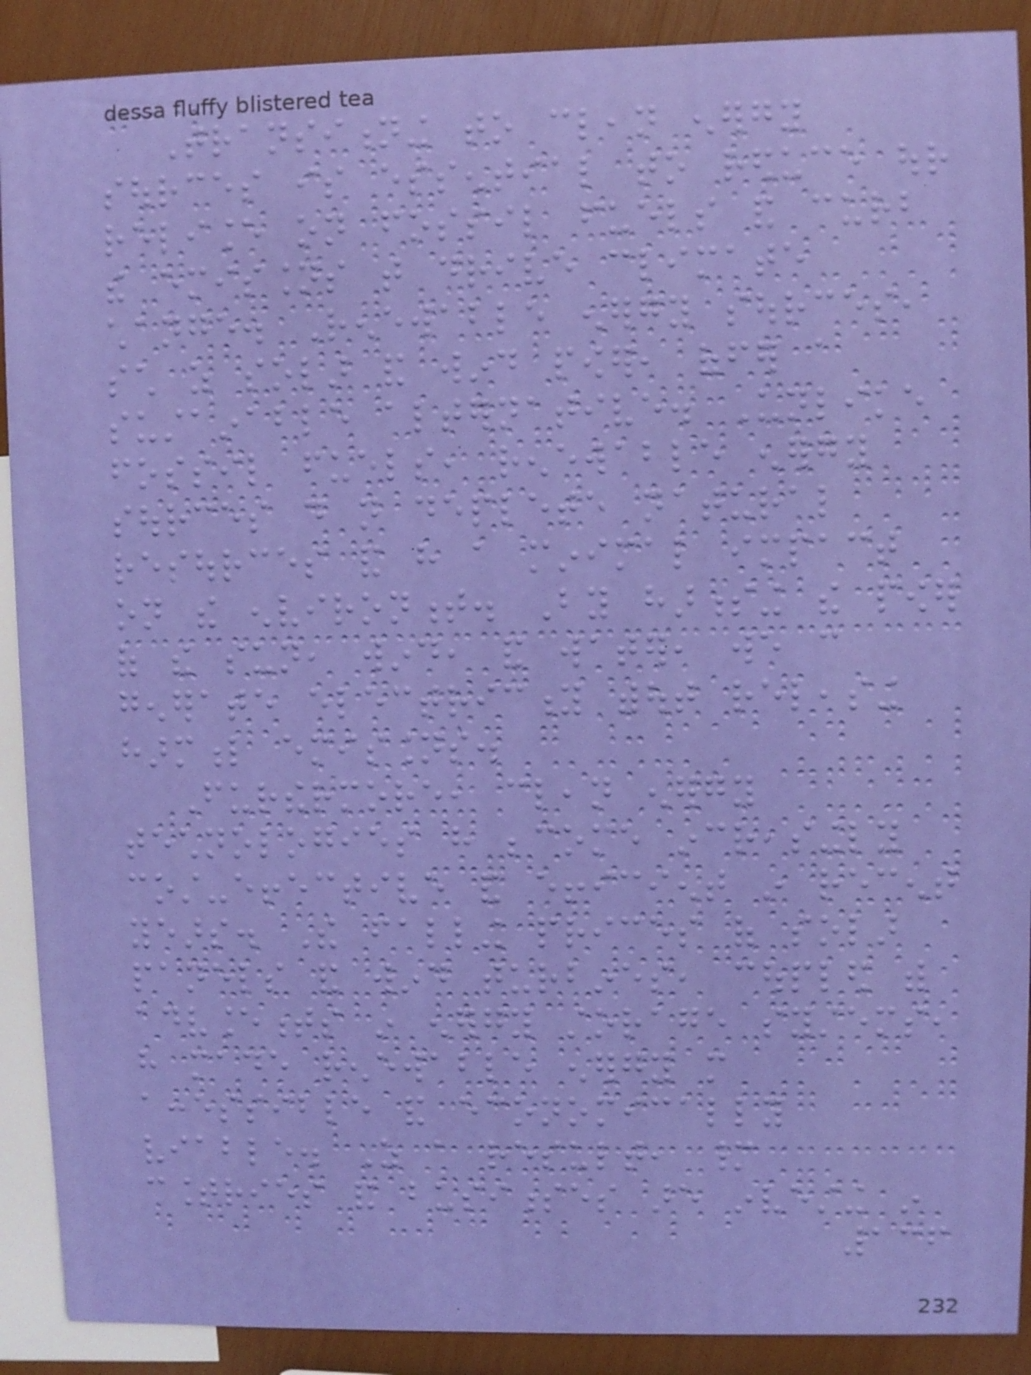Transitioning to clean energy
sources is essential to reduce our
reliance on fossil fuels and curb
the emissions that drive climate
change. Renewable energy sources,
such as solar and wind power, offer a
sustainable alternative. Unlike
fossil fuels, renewable energy
sources do not deplete natural
resources and have a minimal impact
on the environment. By harnessing the power
of the sun, wind, and water, we can
generate electricity without releasing
harmful emissions.
Furthermore, clean energy
technologies have become increasingly
cost-effective and efficient in recent
years. The falling prices of solar
panels and wind turbines, coupled with
advancements in energy storage systems,
have made renewable energy more
accessible and economically
viable. As a result, many
countries and businesses are investing in
136
